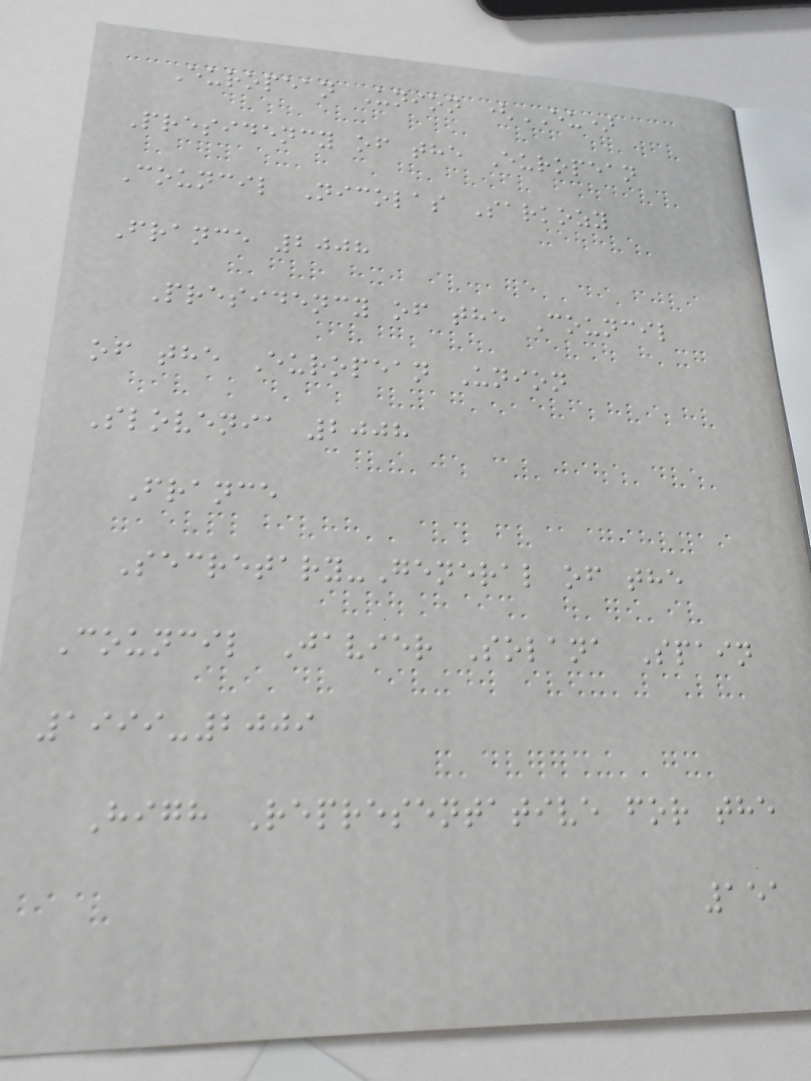European Union (EU)
Presidency of the European
Council Nicolas Sarkozy
France 2008
Presidency of the Council
of the European Union
Slovenia 2008
France
Secretary-General of the
Council Javier Solana Spain
1999-2009
High Representative for the
151
